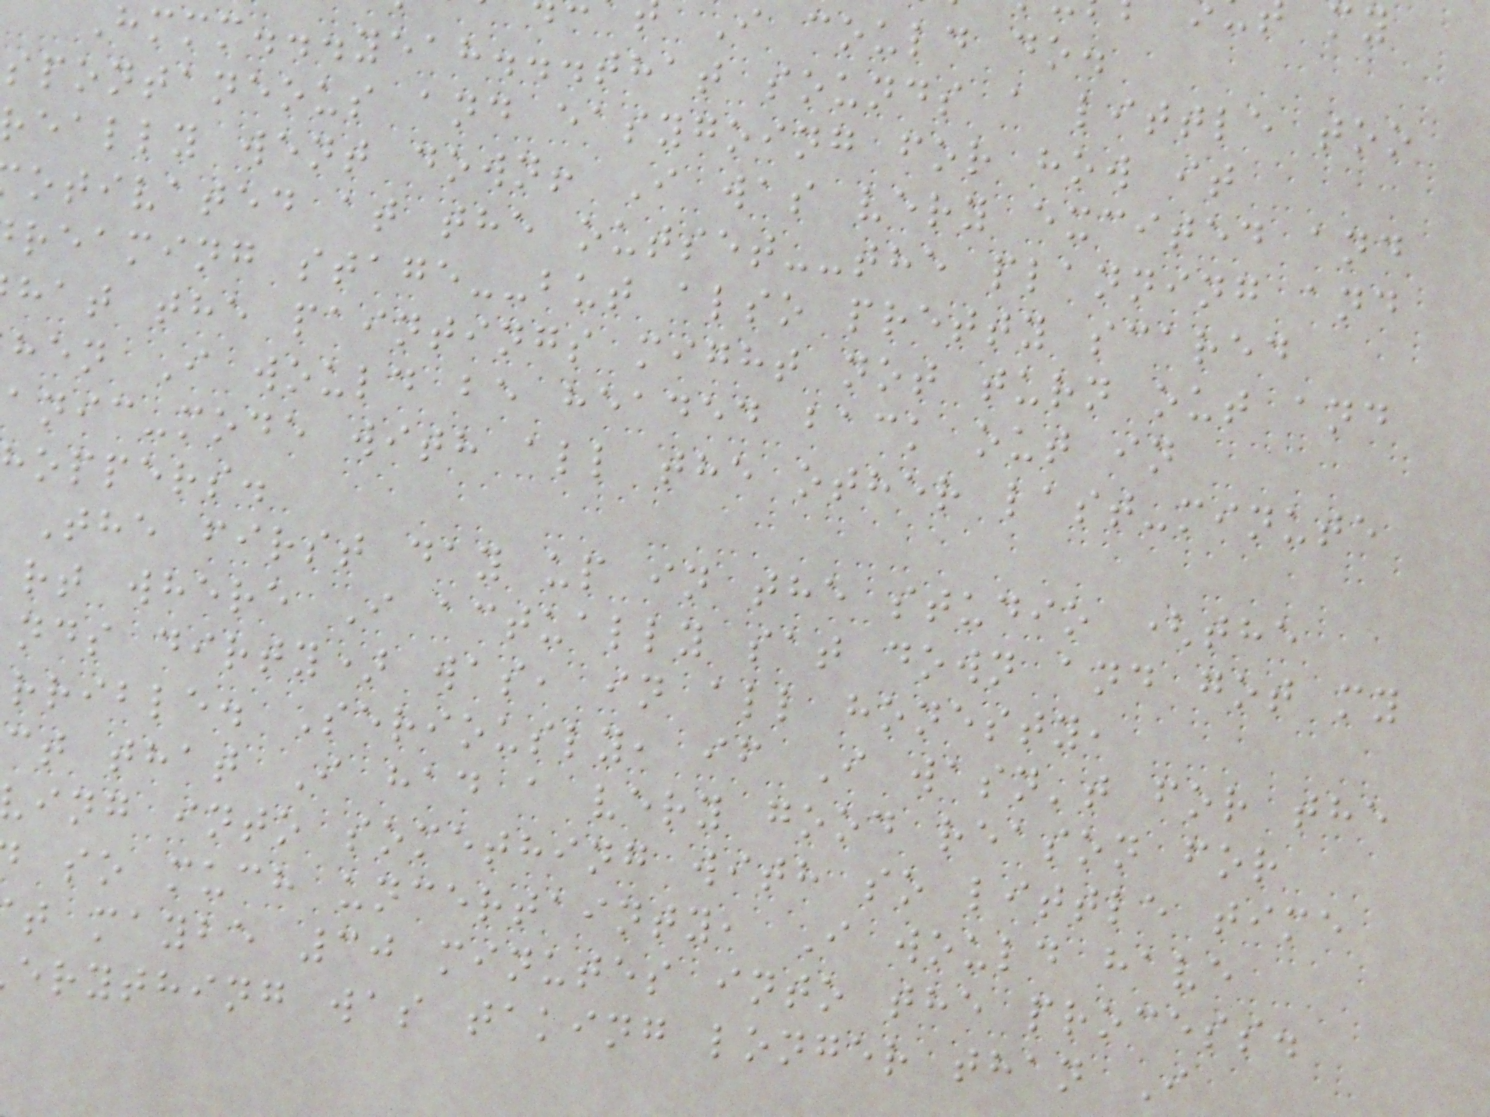I could do.
hmmm...yeah...that sounds a little too
spontaneous and easygoing for how it
eally went down! I was very excited and
otivated at the outset--the planning and
reaming stage--but also pretty scared
hat the paintings might not turn out and
hen I would be headed back out in
anic-mode with all the other last-minute
oppers.
The first day up in the studio (the
rt where I actually sat down and got my
nds dirty) was, in all honesty,
rrible. Seriously, if I wasn't for the
ct that I had a very good reason for
ing into something with so little time
so much uncertainty, I would have
t maybe 30 minutes into the process.
erything was taking longer than I
